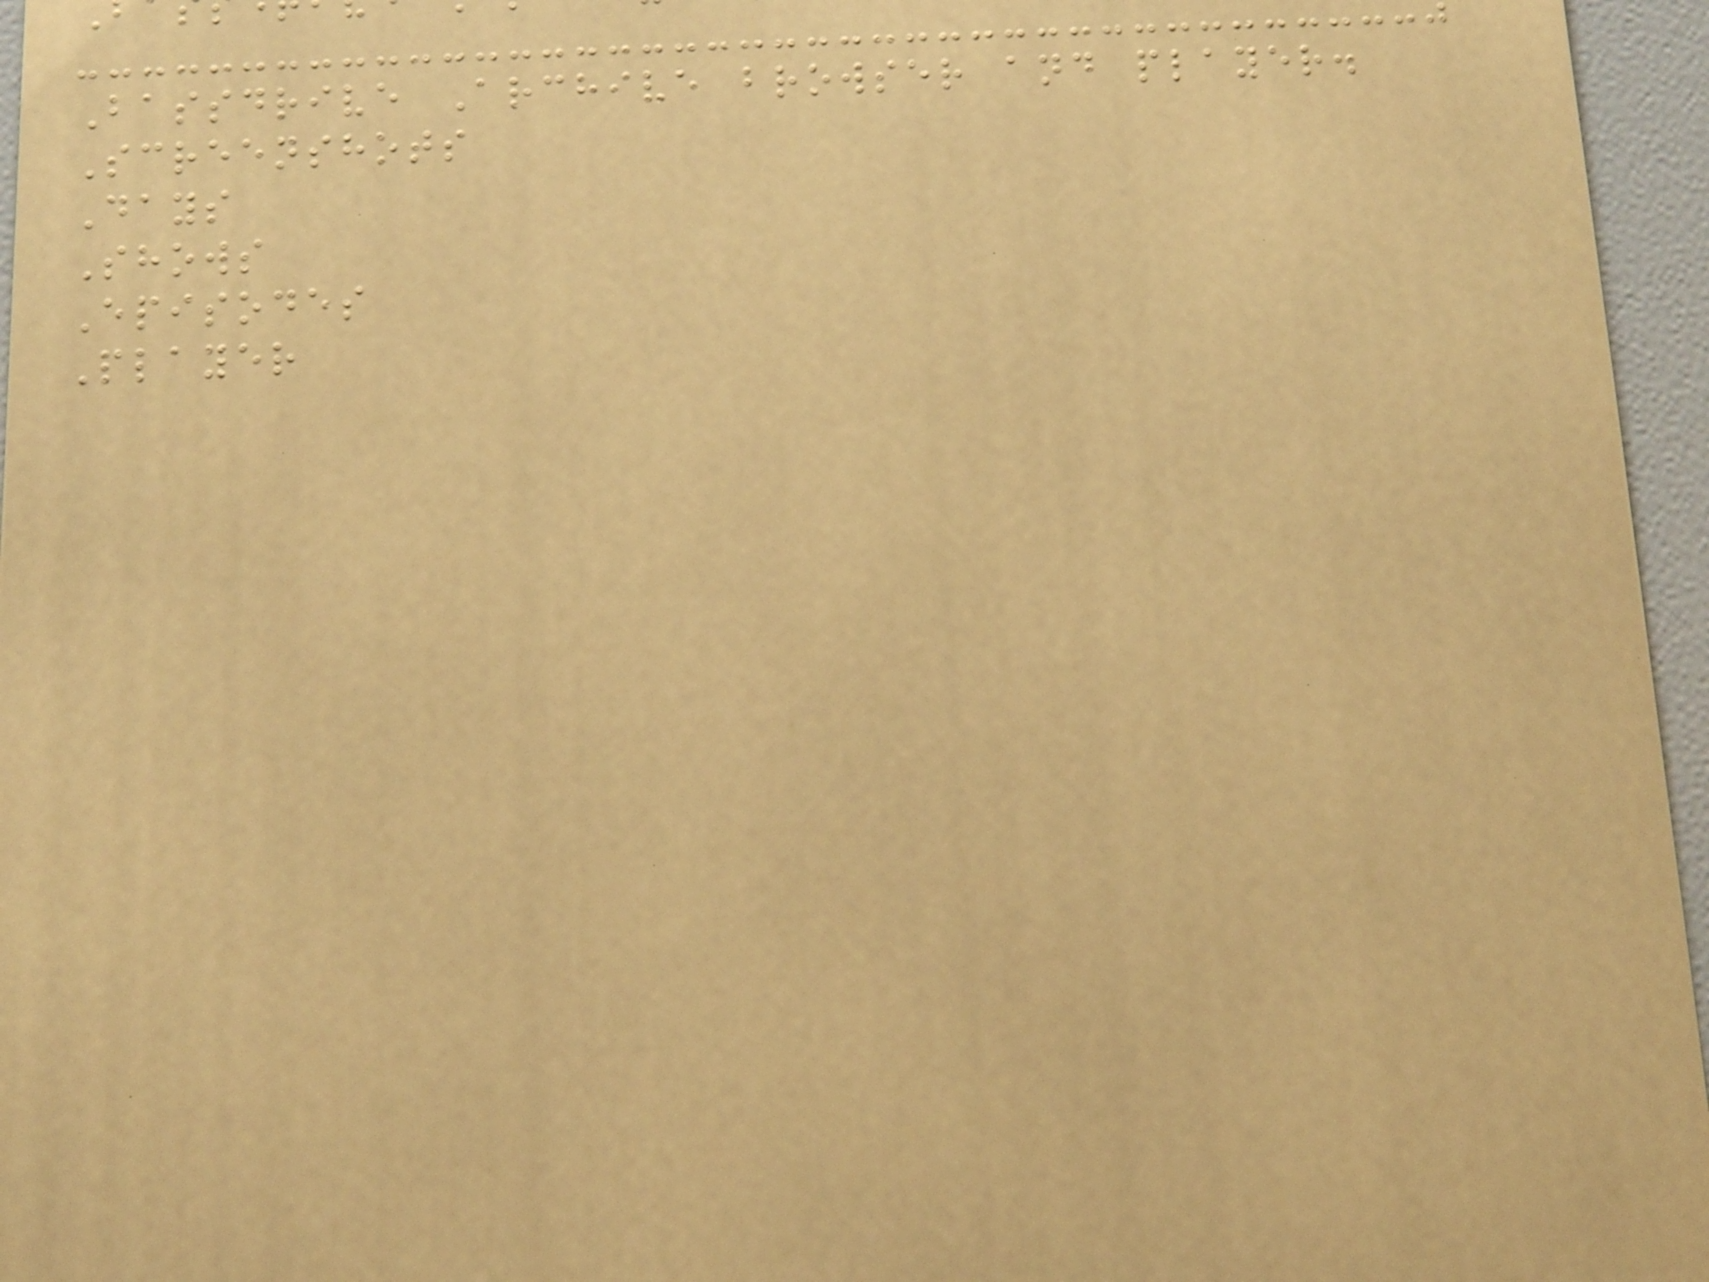Bassdrive Archive browser and player.
Screenshots
Days
Shows
Episodes
Player
